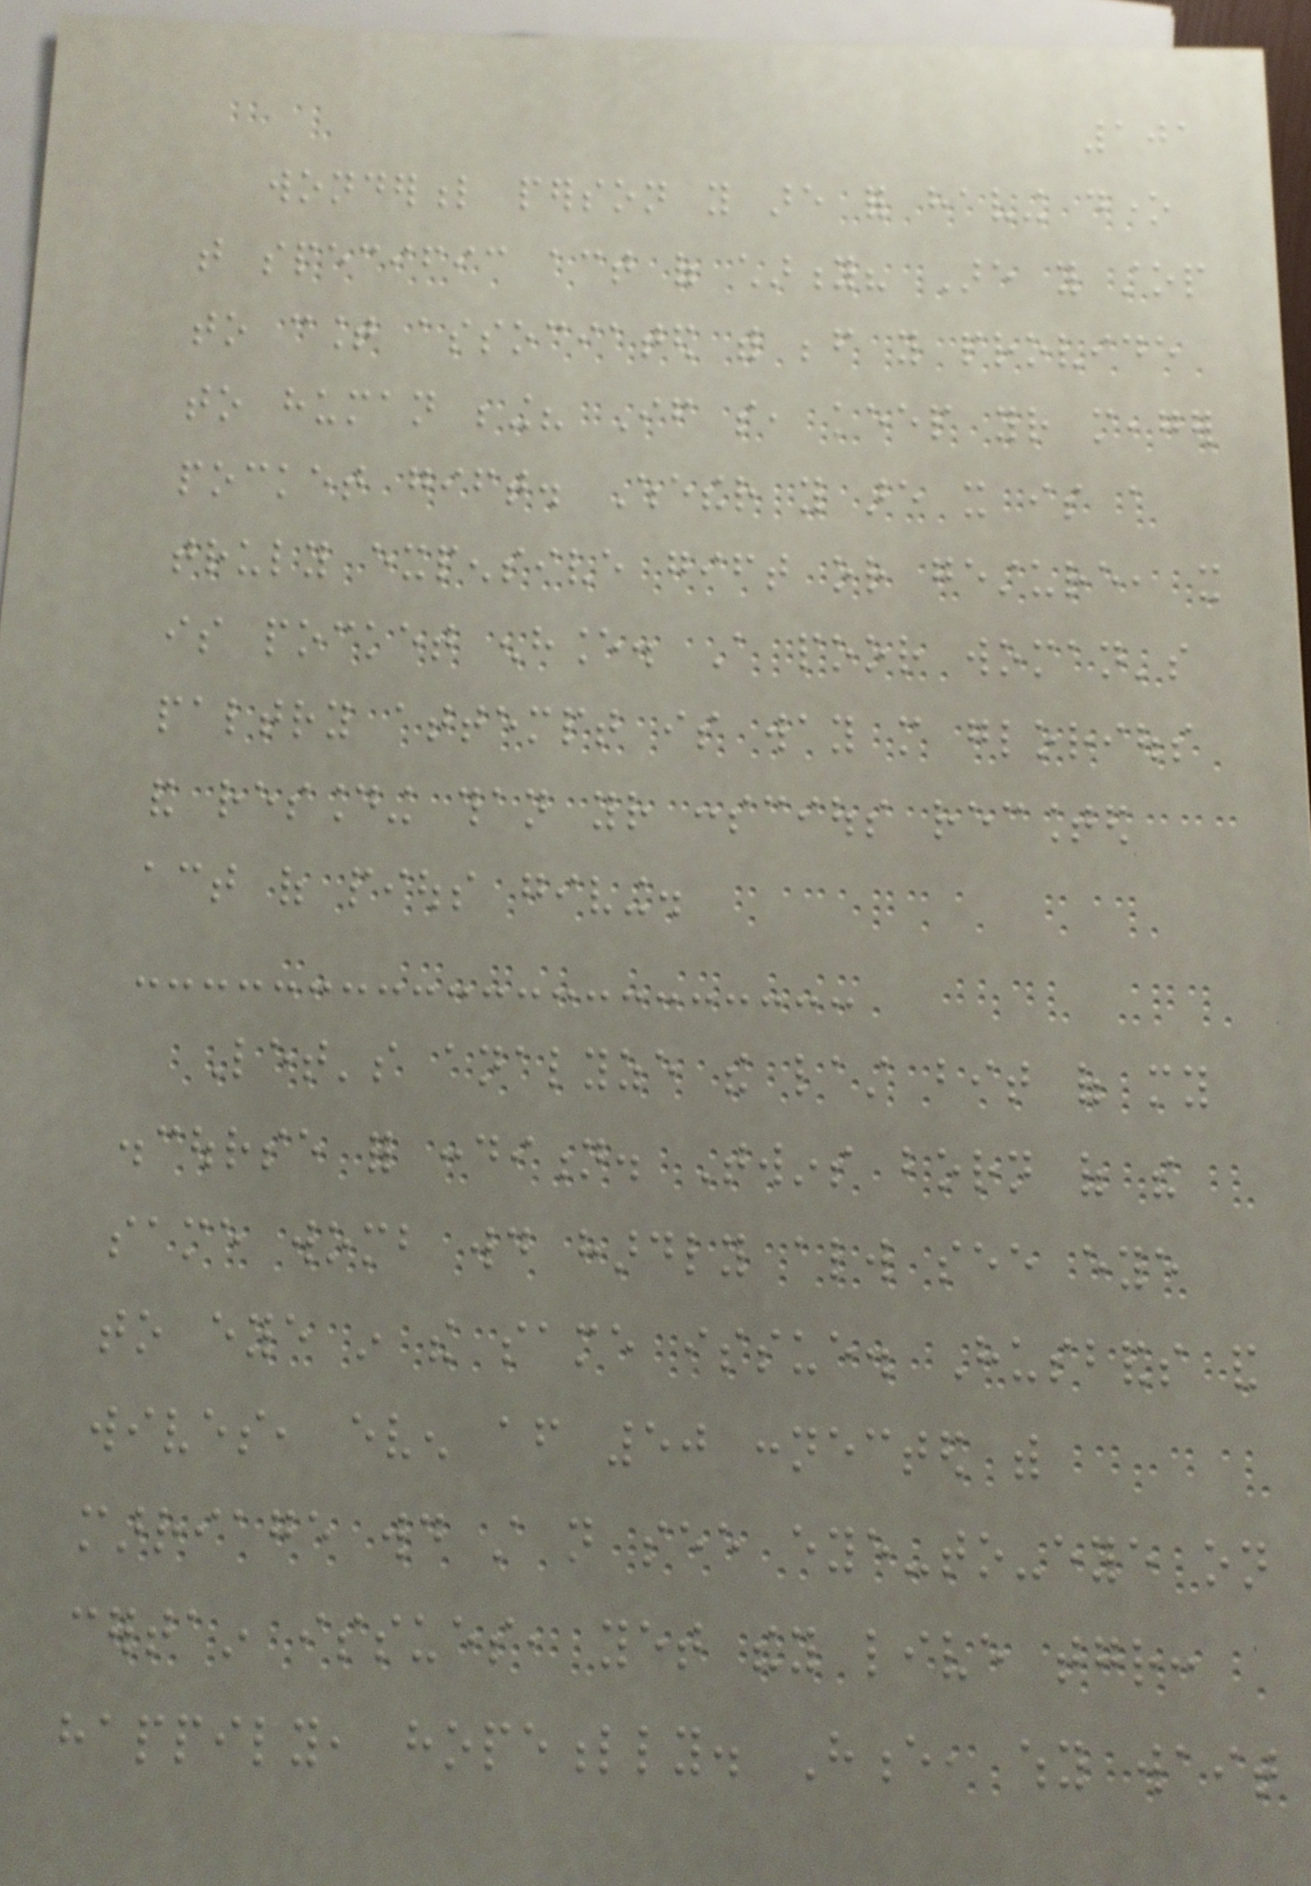101
wonderful person you are for having done
that specific act of charity? Are you stop
to count associated with before you provide
to human being? If so, keep your meager
pocket gift. Whether you are it is a
truly expensive gift or gesture, it
is pocket enhance. A poor woman's
paltry attempt is way more glorious
and resounding than your conscious recounted
act of pious giving.
Let's analyze the last bit of my
discourse for condition. Twins born of the
same womb would hardly always see eye
to eye in the same issue. Husbands and
wives, even after 50 connected with
marriage would still not see eye-to-eye on
certain issues, yet they live together:
happily, hopefully. Hence, why wait
